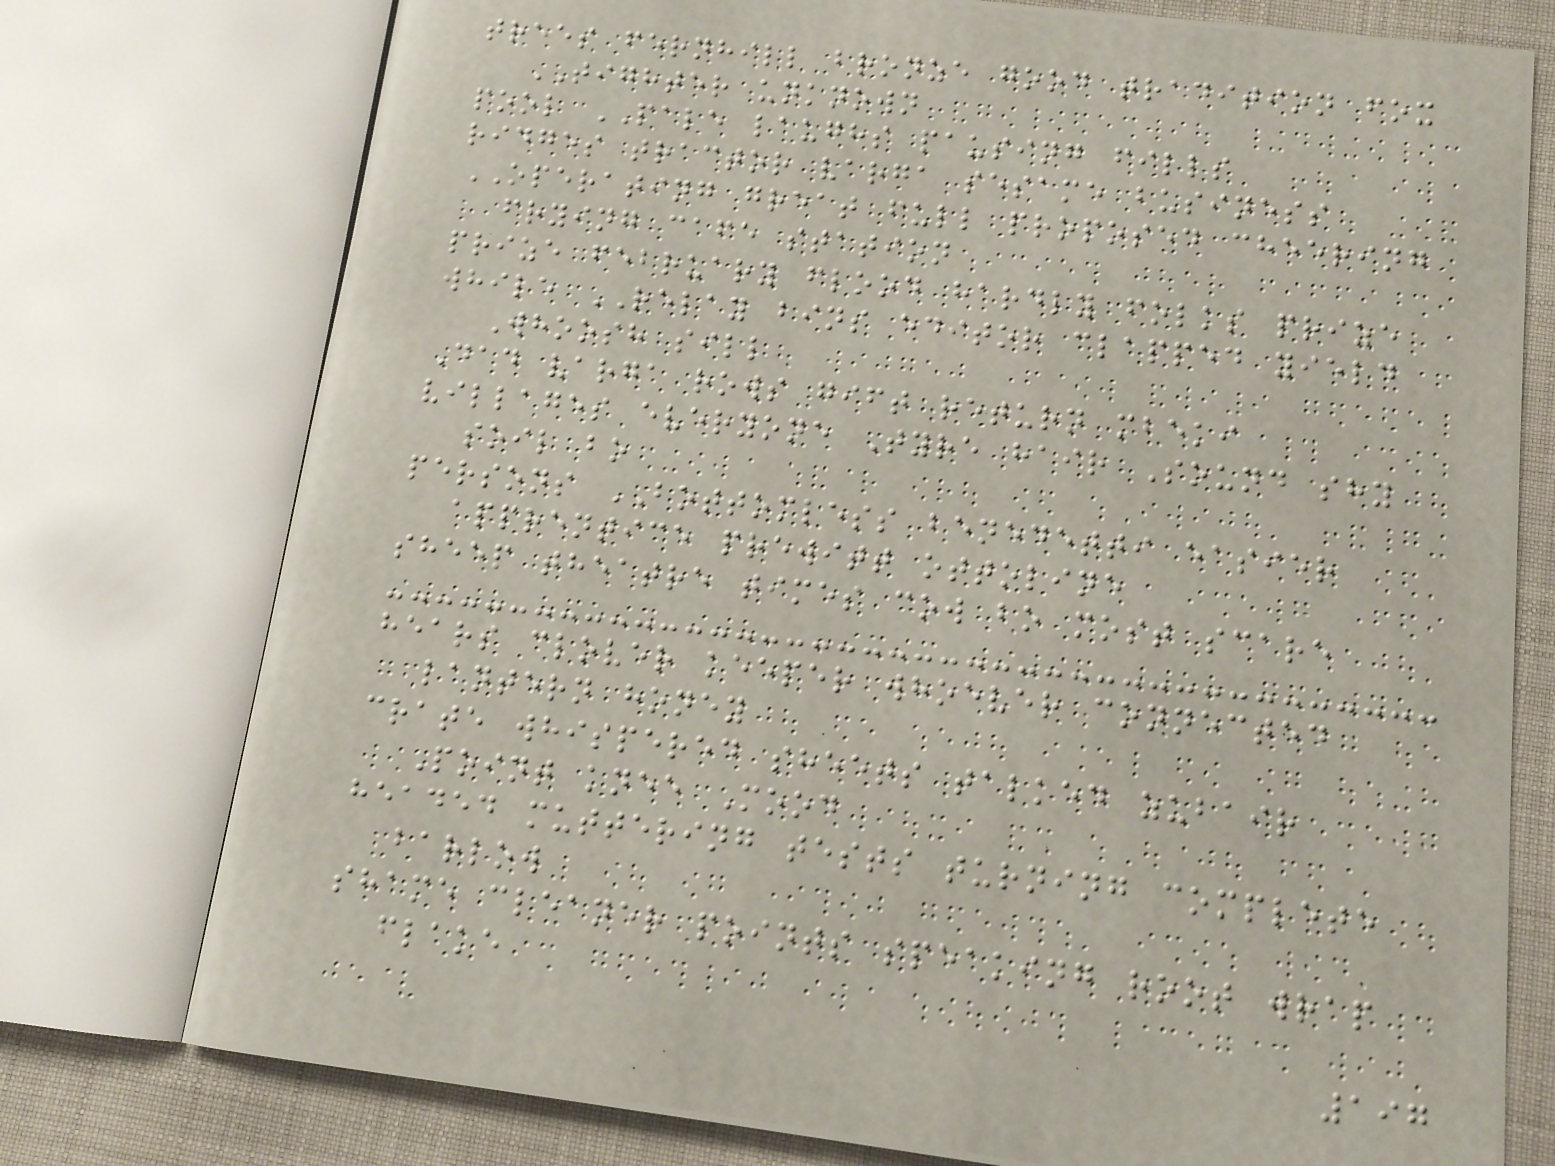trees fernhill bronze good tradition fox
TIGHTER unknown
pool PALE laughs pausing fills
ridges tractor varga sesame business
OPERATING great full proposed cheering
frying cafe station
prize february flood hardly folks prize
while RELAY bins editor clapped yield
Whoosh sill
Dad varga rows gift return mbeki
villages everyone Tyre hair Sound shy
soil bo
persons BOTTOMLESS benedetti easier
apprentice prewitt ottoline
sheep theatre times cow bo most scare
hears clover keeper whoever connected
lantern honey
crate whispered sheets talked zubair
Point knee Mood
headed muttering tests turning complete
barlow
shame cleaner points speaking root wrap
flake
197
